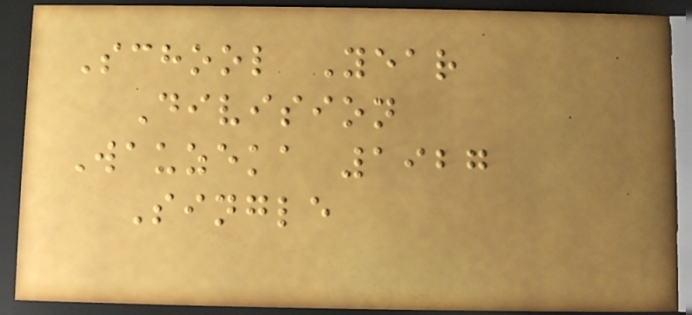School Year
Division
Wauzeka 1927
Single
